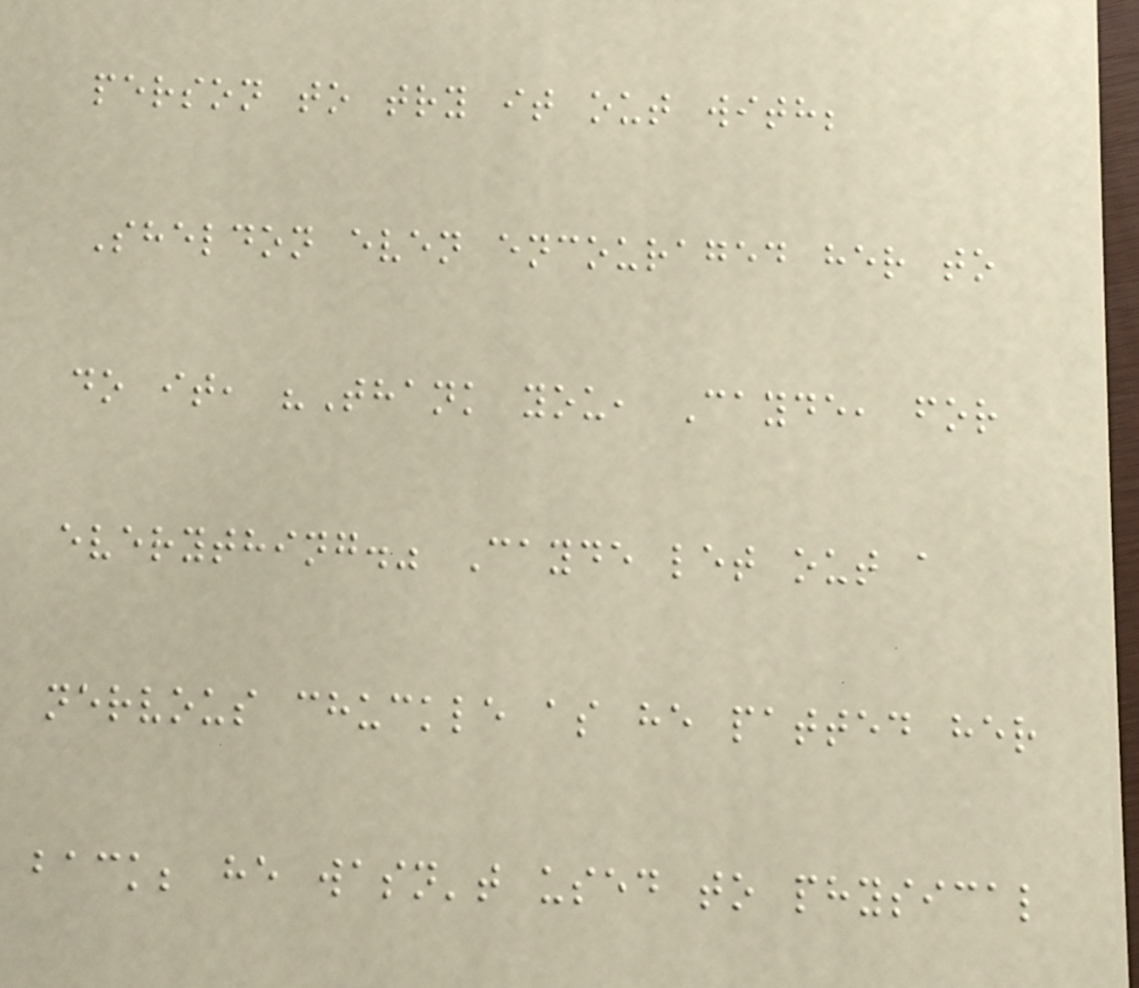person to try it out with;
Sheldon even encouraged her to
do it, "Thank you, Cayde, for
everything." Cayde let out a
nervous chuckle as he patted her
back; he wasn't used to physical
